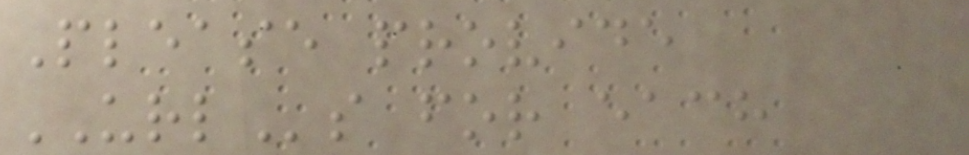Please provide
URLs for each
